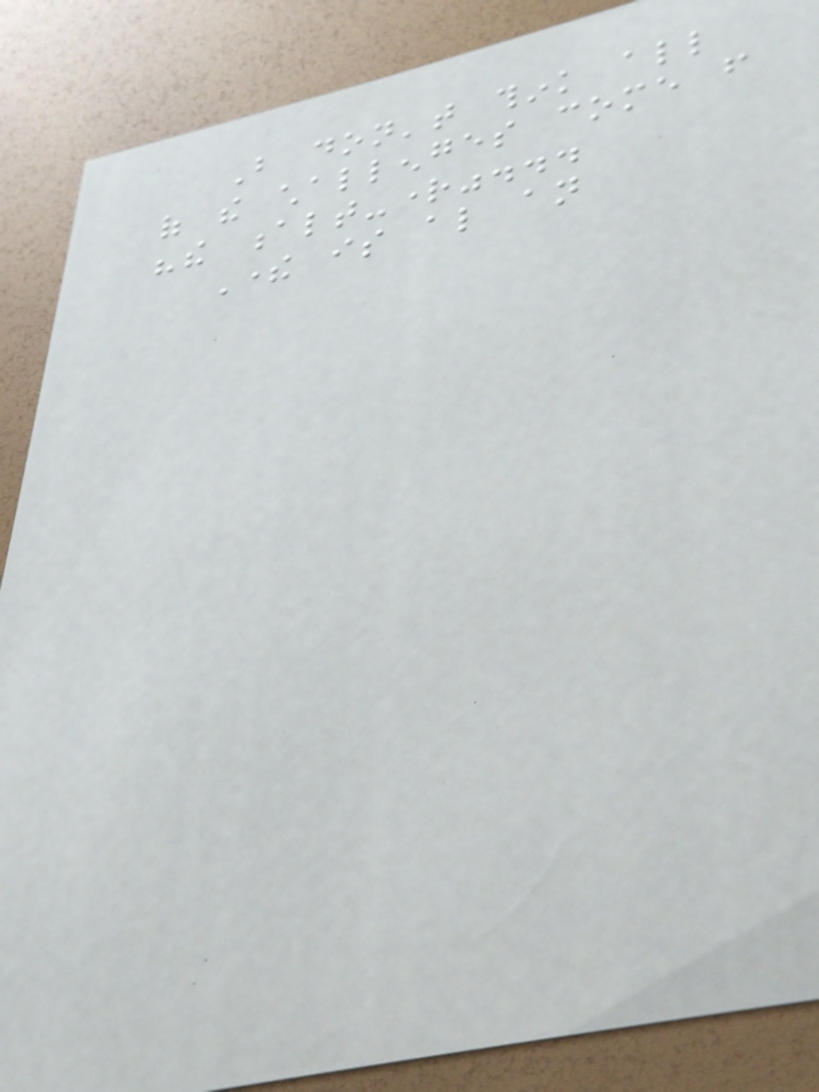But don't think all
of the challenges come from
"the alt-right"...
There is also an
